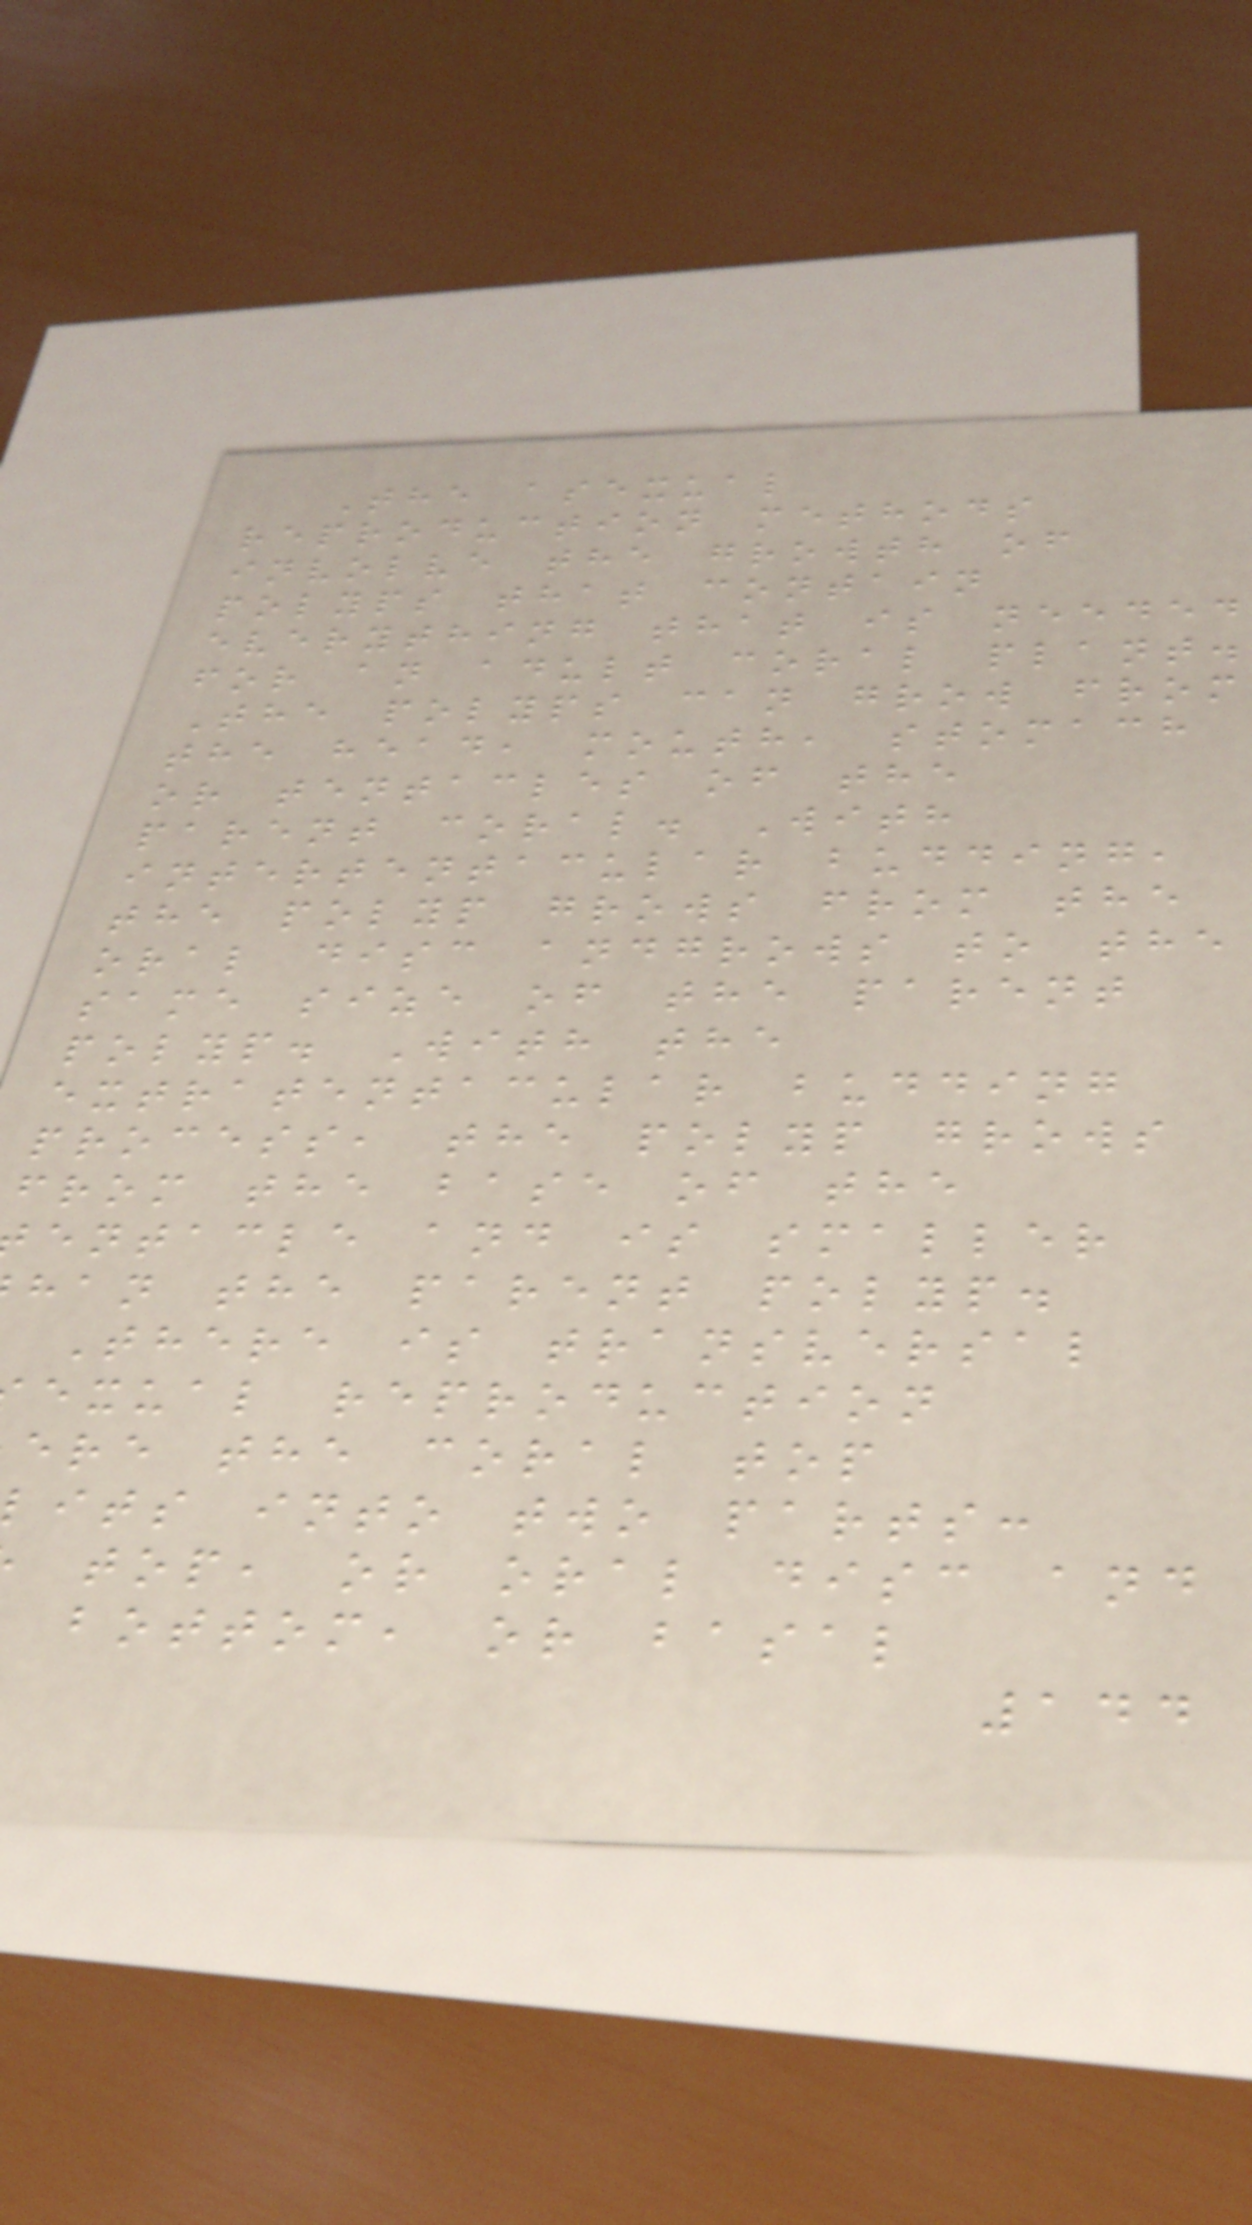The asexual
reproduction methods
involve the growth of
polyps that contain
everything that is needed
for an adult coral plant.
The polyps can grow from
the head, mouth, stomach
or tentacles of the
parent coral. With
intertentacular budding,
the polyp grows from the
oral disc andgrows to the
same size of the parent
polyp. With the
extratentacular budding
process, the polyp grows
from the base of the
entacle and is smaller
han the parent polyp.
There is transversal
exual reproduction
ere the coral top
its into two parts:
top, or oral disc and
bottom, or basal
144
